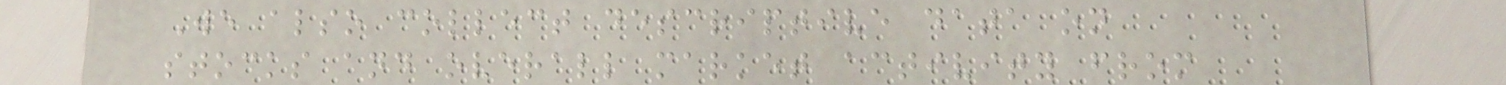We also collect descriptive data on
stocks and overall market activity from
